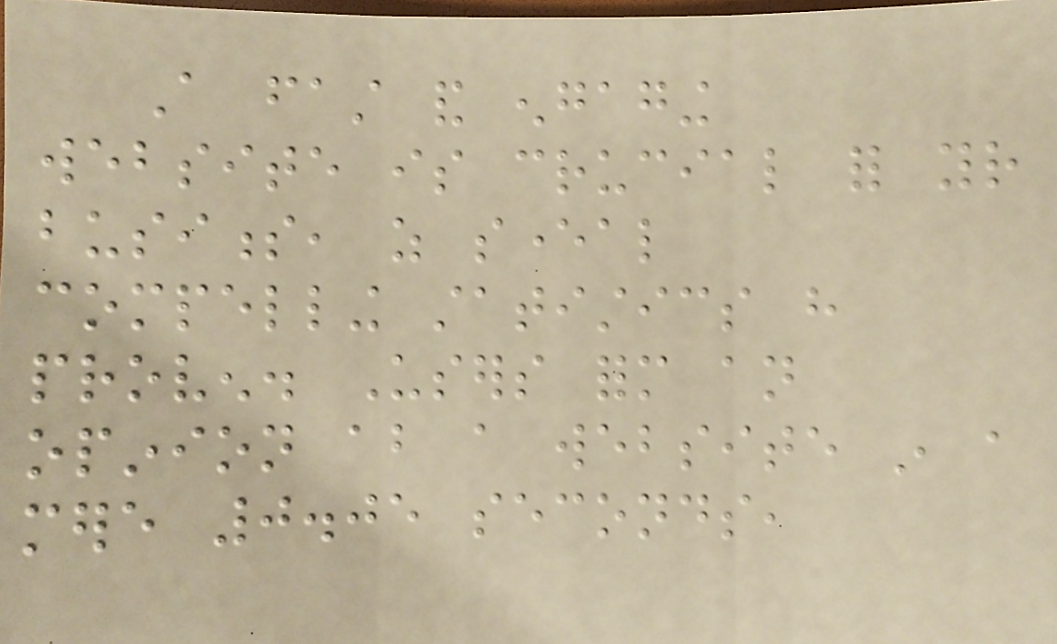A fast and engaging
website is crucial for your
business, as several
compelling statistics have
proven. Users form an
opinion about a website in a
mere 0.05 seconds,
